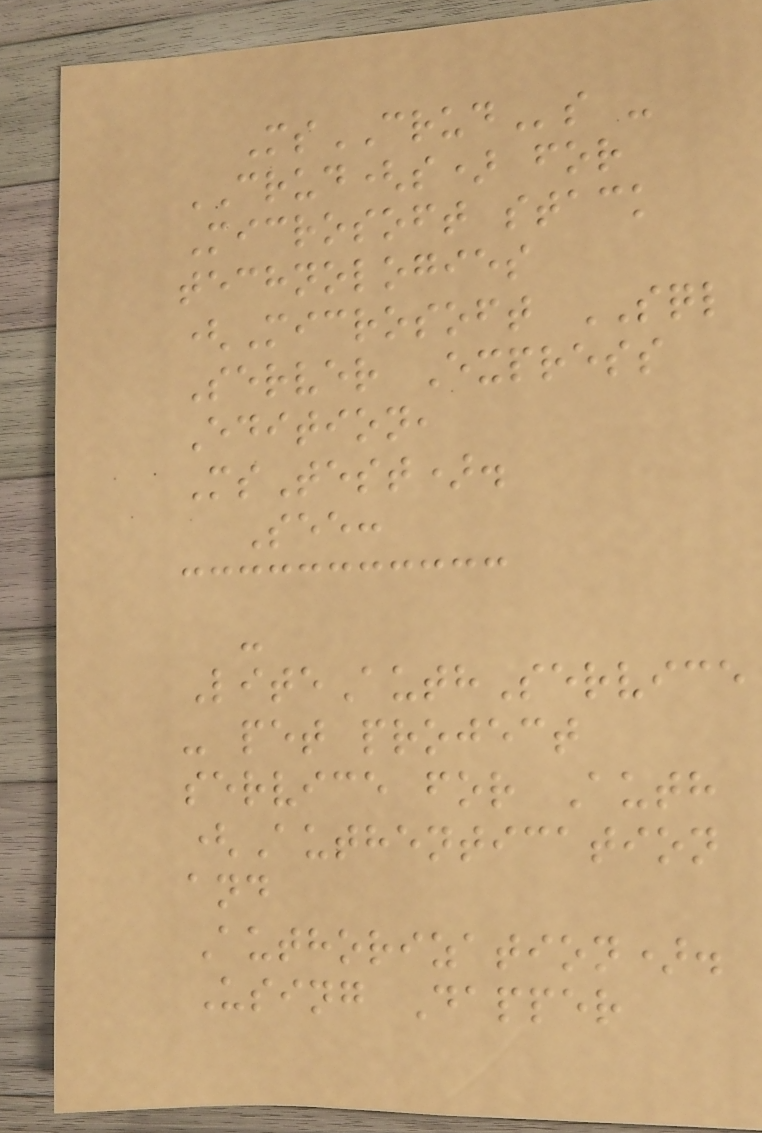MsCRUDs -
CRUD(s) for
Microsoft stack
technologies
(Microsoft SQL
Server Express
Edition,
MsTest).
See:
-
LiteAuthService
- pet project
service for Auth
(Authentication
and
Authorization).
Using Dapper
